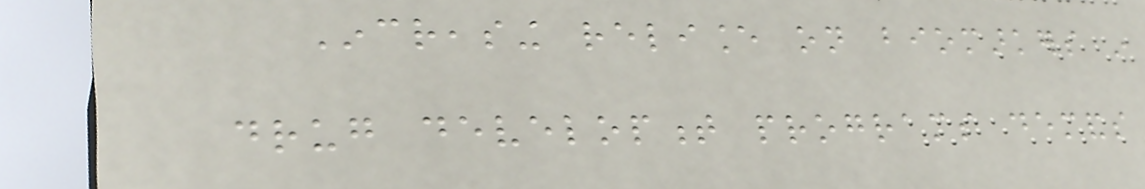Increasing reliance on biomarkers in
drug development programs demands
